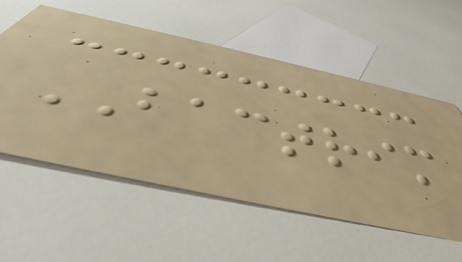BACTRIM
